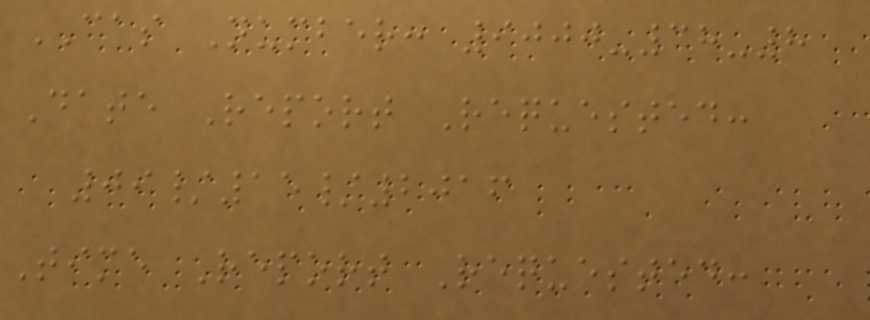CAS Number: 9000-38-8
Date Report Requested:
09/15/2016
Time Report Requested:
